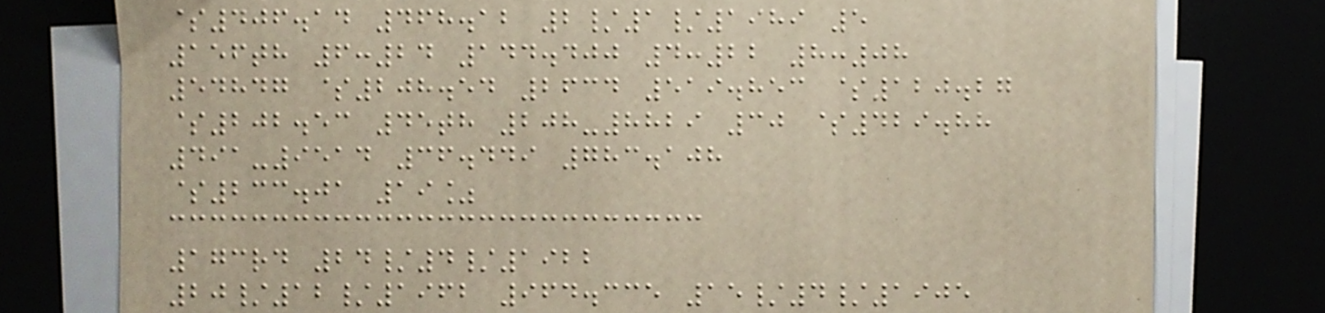$406.14 468.12 2/1/1989 5
156th 6:24 144.400 4:22 8:08
54847 $208.54 2634 519.853 $120.27
$202.53 45th 208-8829 30 $429.88
491-9514 36.449 783.108
$233.01 19%
173rd 24/4/1922
20/12/1962 964.335 15/4/1905
